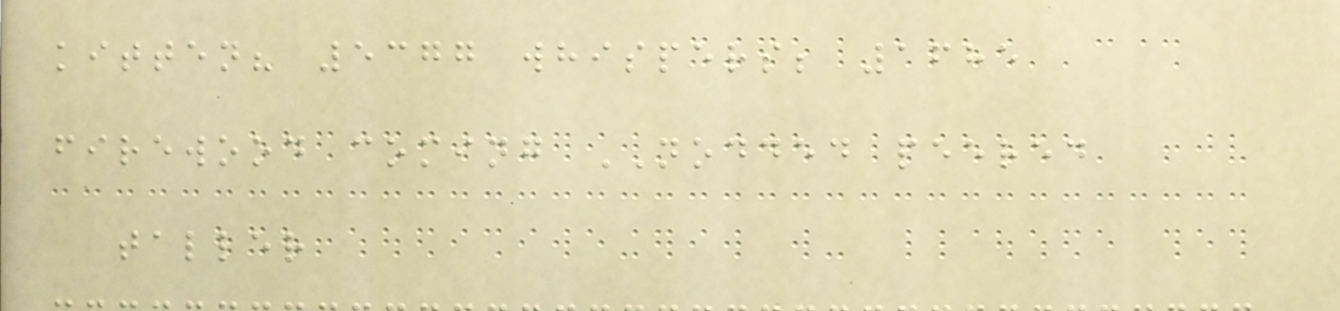kitten? 5377 whispers; 1685
firewood coming NODDED peered
taller
